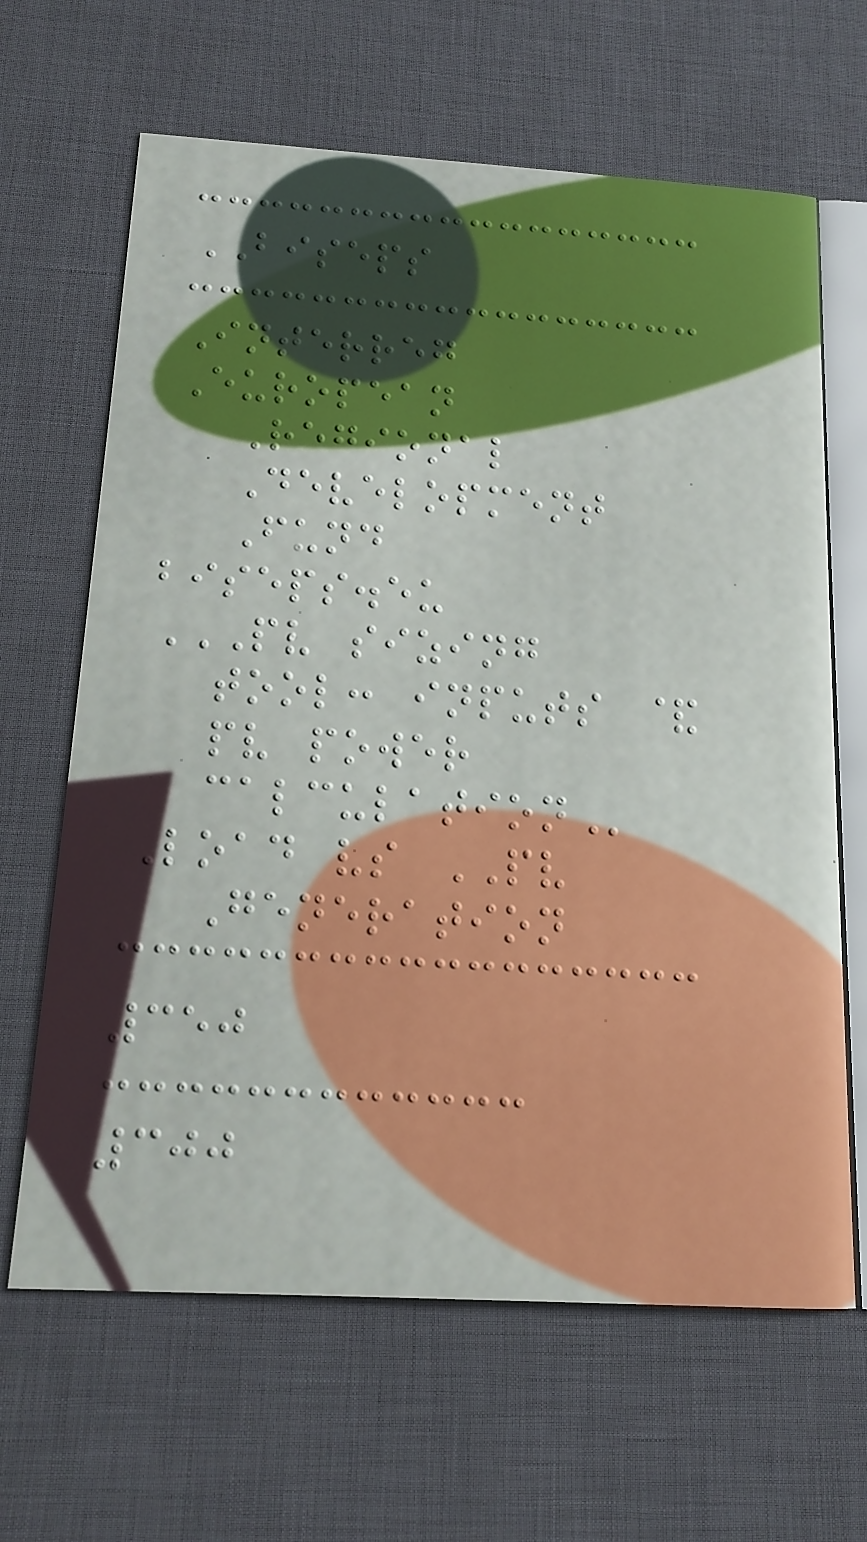BISEPS
Interreg
European
Regional
Development
Fund
biseps.eu
PV SIZING
TOOL: INPUTS &
PV POWER
CALCULATION
Load vs PV
Generation
350
300
